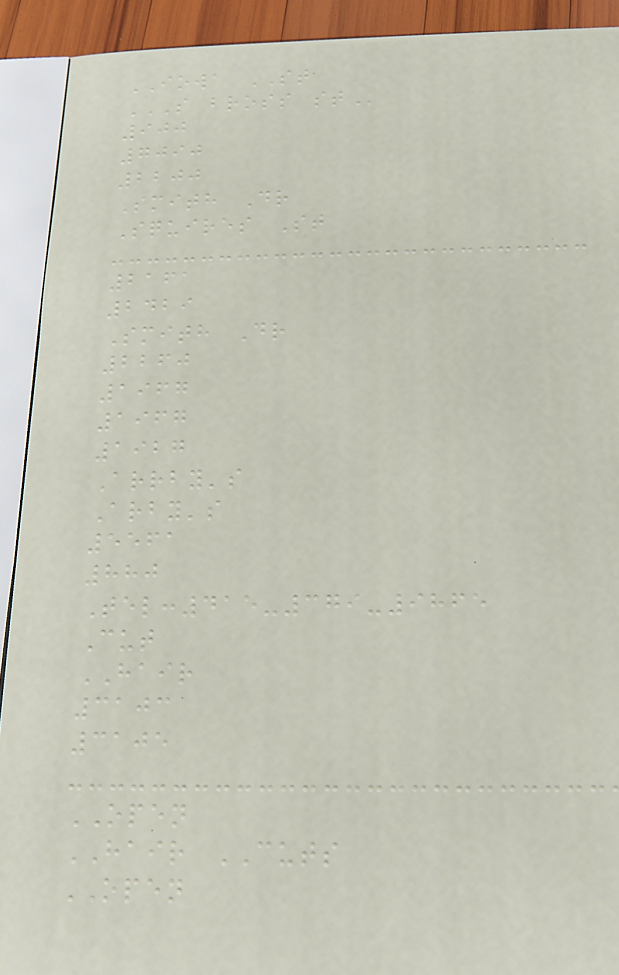IOWA ST
S BROSS ST
900
7090
2200
Smith Dr
Squires St
2161
2429
Smith Dr
2260
1967
1967
1927
Arrby's
Arby's
5561
880
Tel:415-379-9865
Cut
HAIR
3103
3105
OPEN
HAIR CUTS
OPEN
